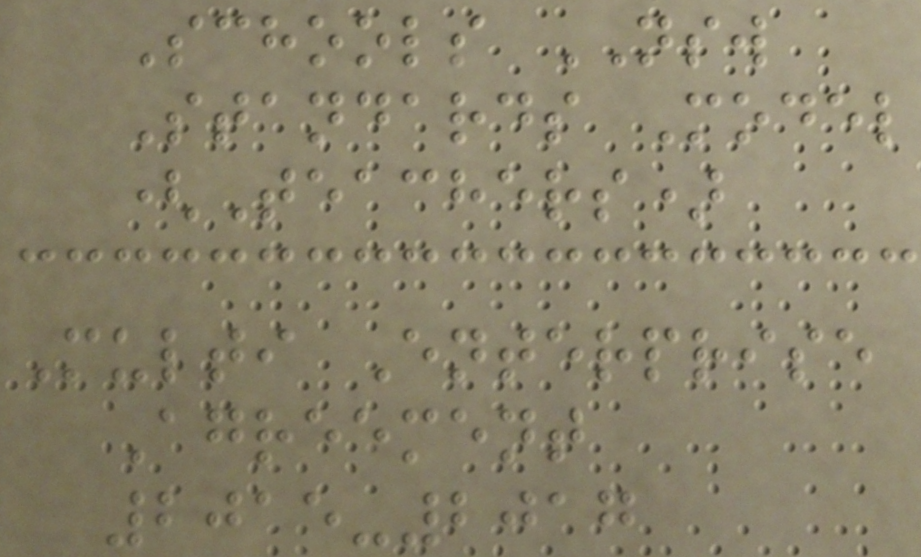Schools NSW
Standards Model
(Teachers)
Multi Enterprise
Agreement
2015-2017
